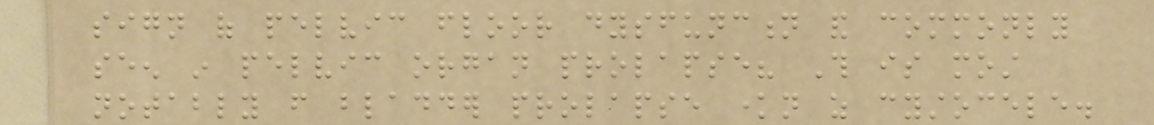sign of pelvic floor dysfunction and commonly
seen in pelvic organ prolapse? This is most
notably from bladder prolapse known as cystocele.
